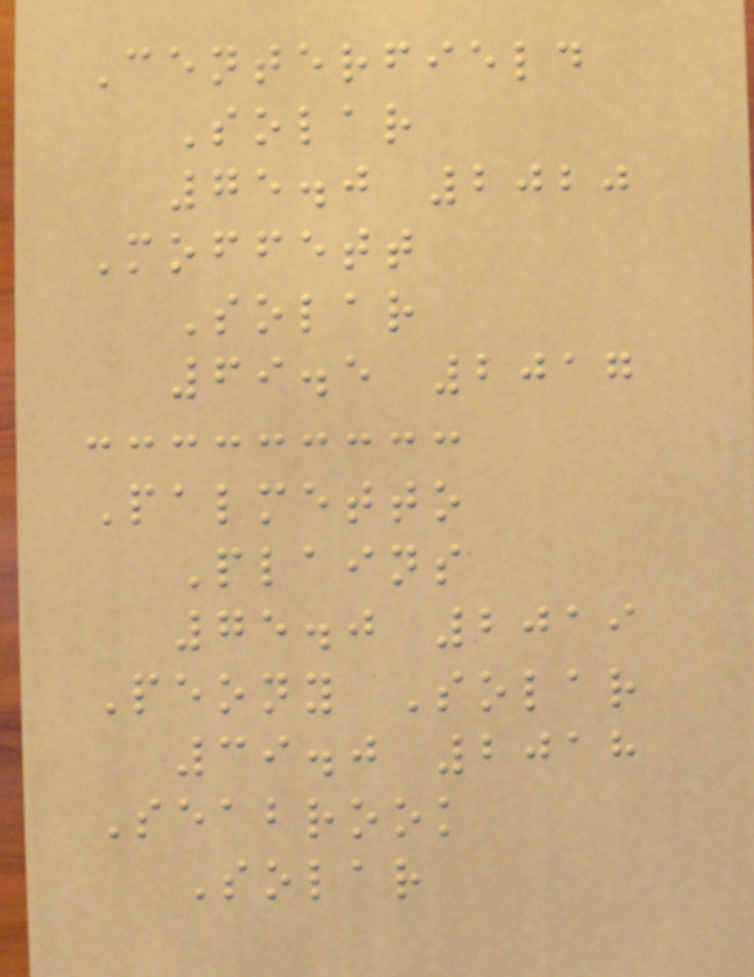Centerfield
Solar
75.0 2020
Moffett
Solar
69.5 2017
Palmetto
Plains
75.0 2019
Peony Solar
39.0 2018
Seabrook
Solar
